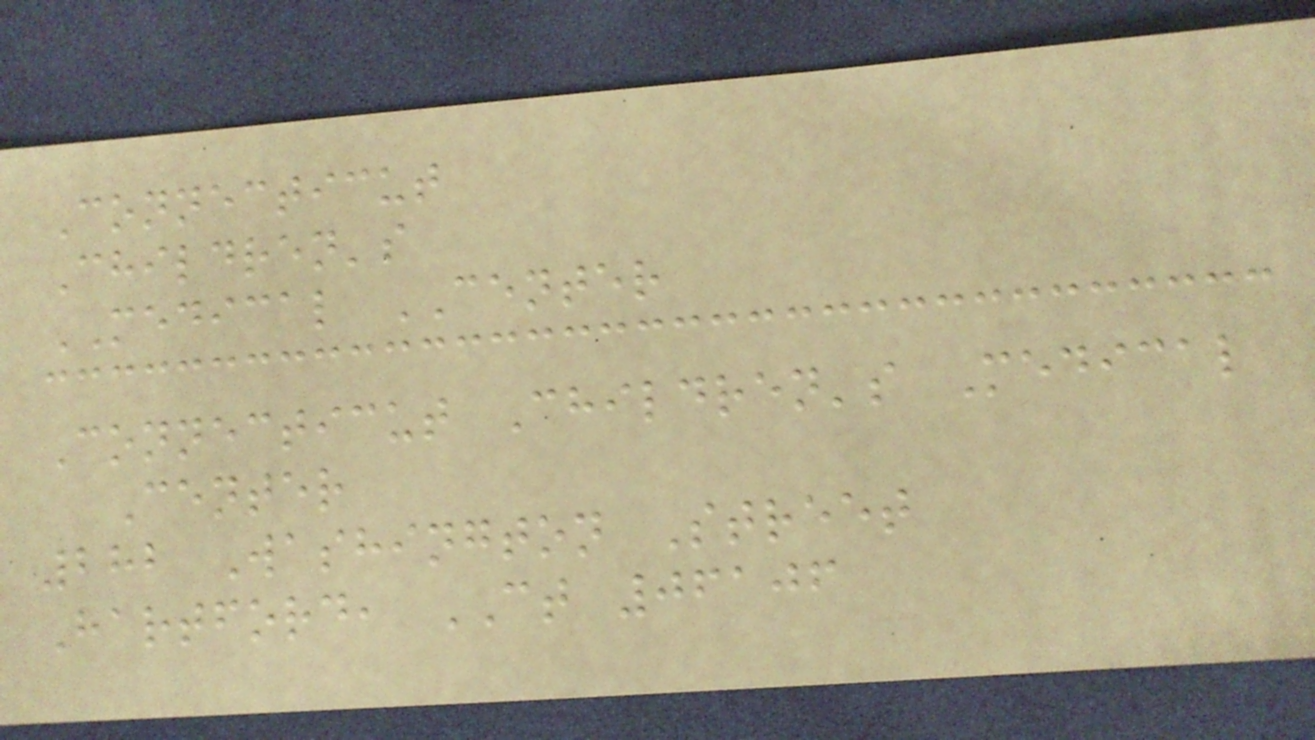Connecticut
Children's
MEDICAL CENTER
Connecticut Children's Medical
Center
282 Washington Street
Hartford, CT 06106
